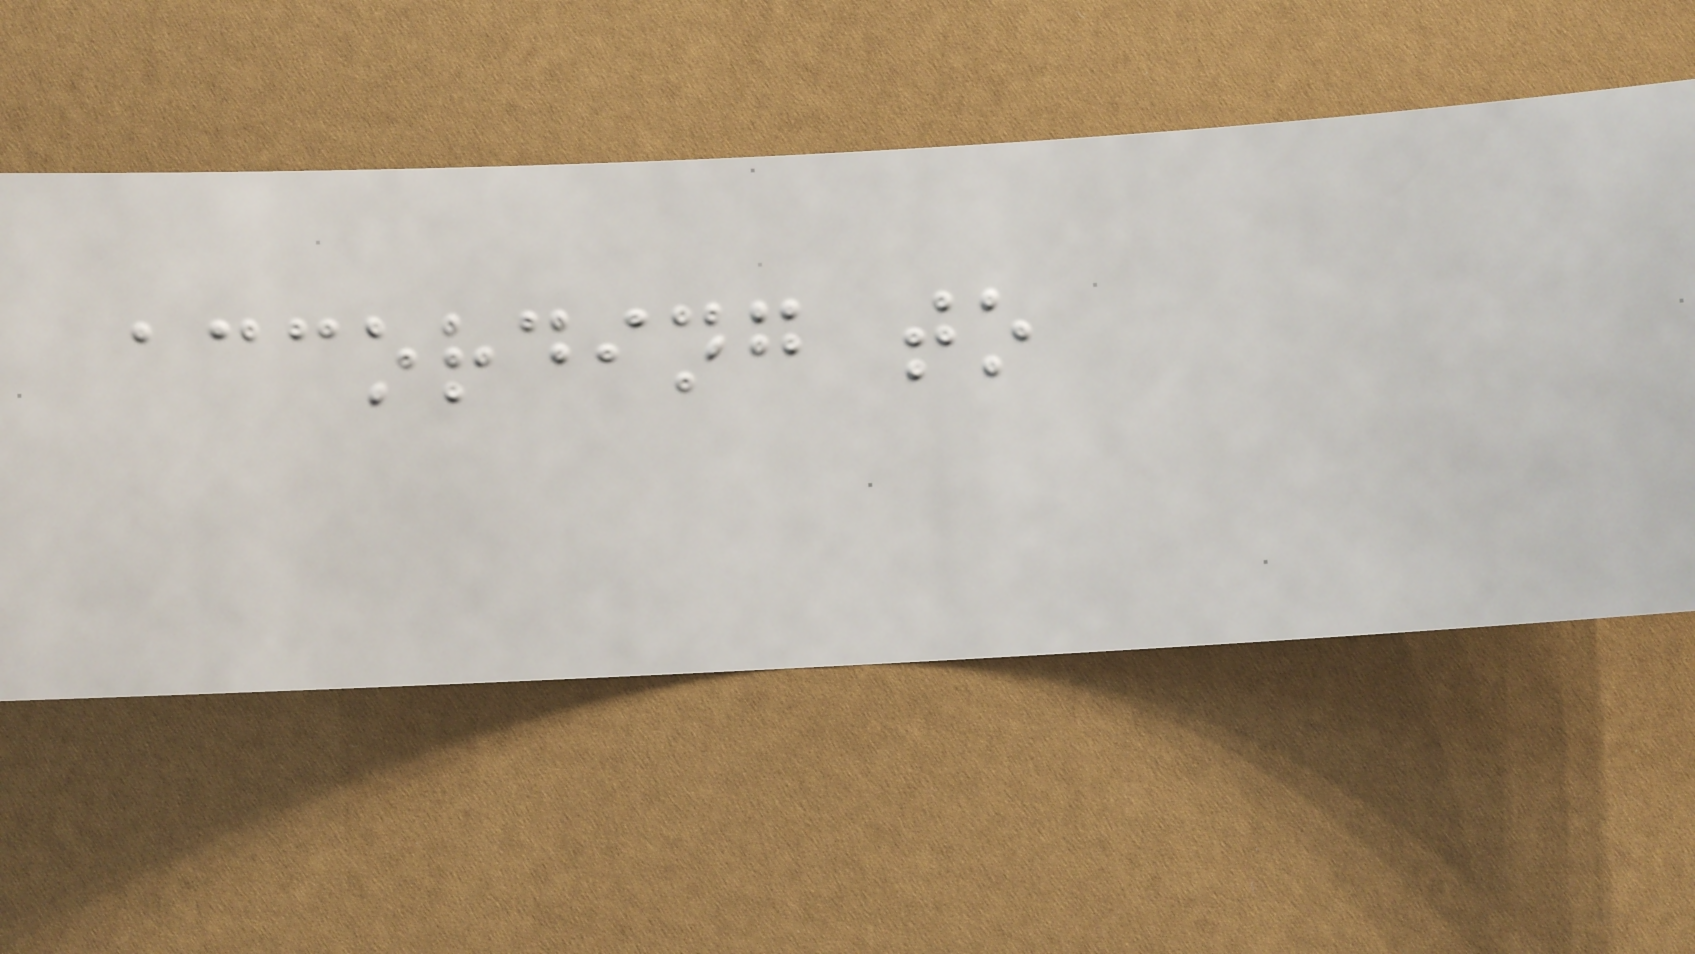according to
